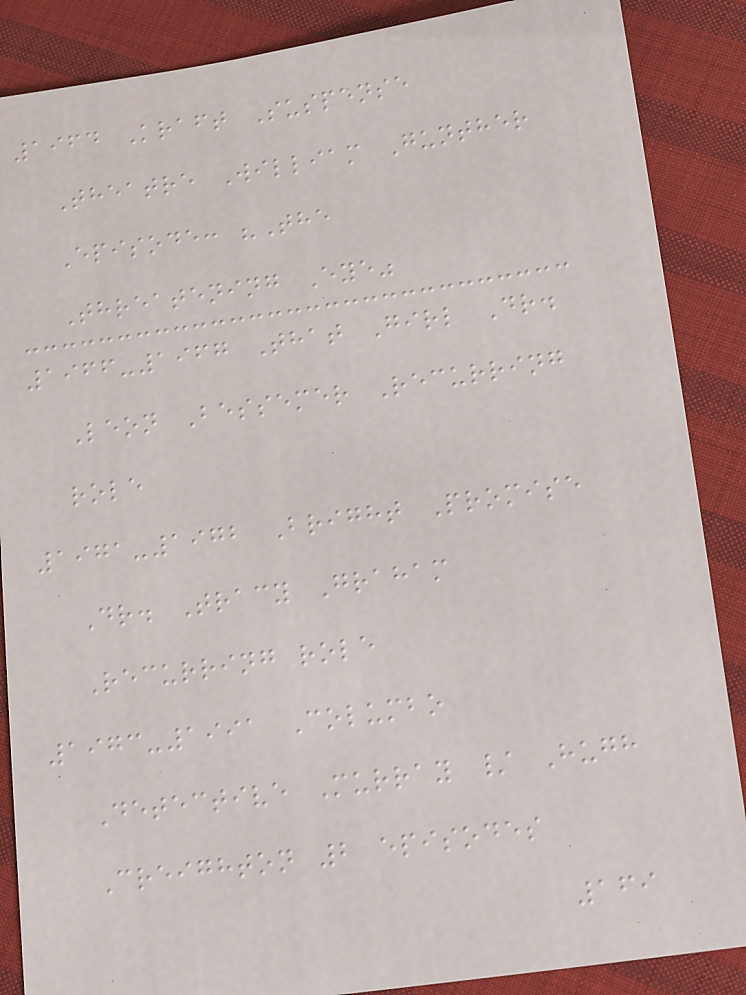1964 Kraft Suspense
Theatre William Gunther
Episode: "The
Threatening Eye"
1966-1967 That Girl Dr.
Leon Bessemer Recurring
role
1971-1972 Bright Promise
Dr. Tracy Graham
Recurring role
1973-1991 Columbo
Detective Murray / Hugh
Creighton 2 episodes
169
